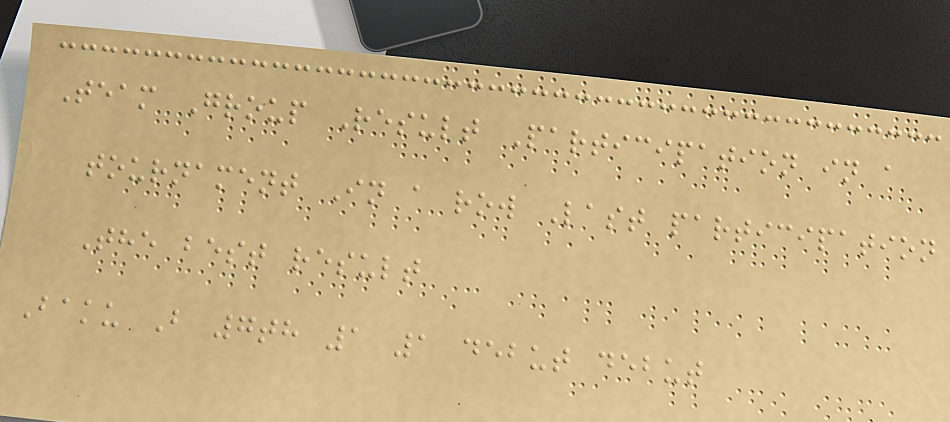Team Group Result Participation in a
tournament In a row Last participation
The best result
Baku B 7th 1 1 debut debut
